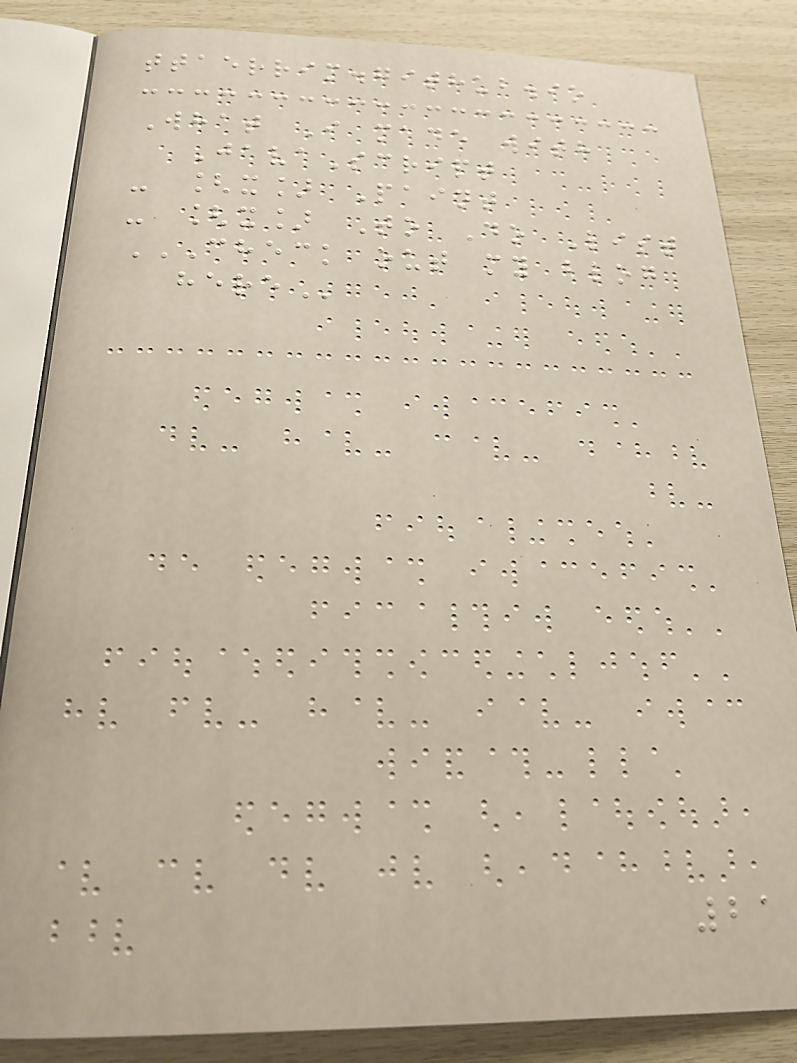ttaerrim.github.io
What I made with
JavaScript
- [x] Paint
- [x] To Do List
CHECK OUT MY BLOG
HERE
21
